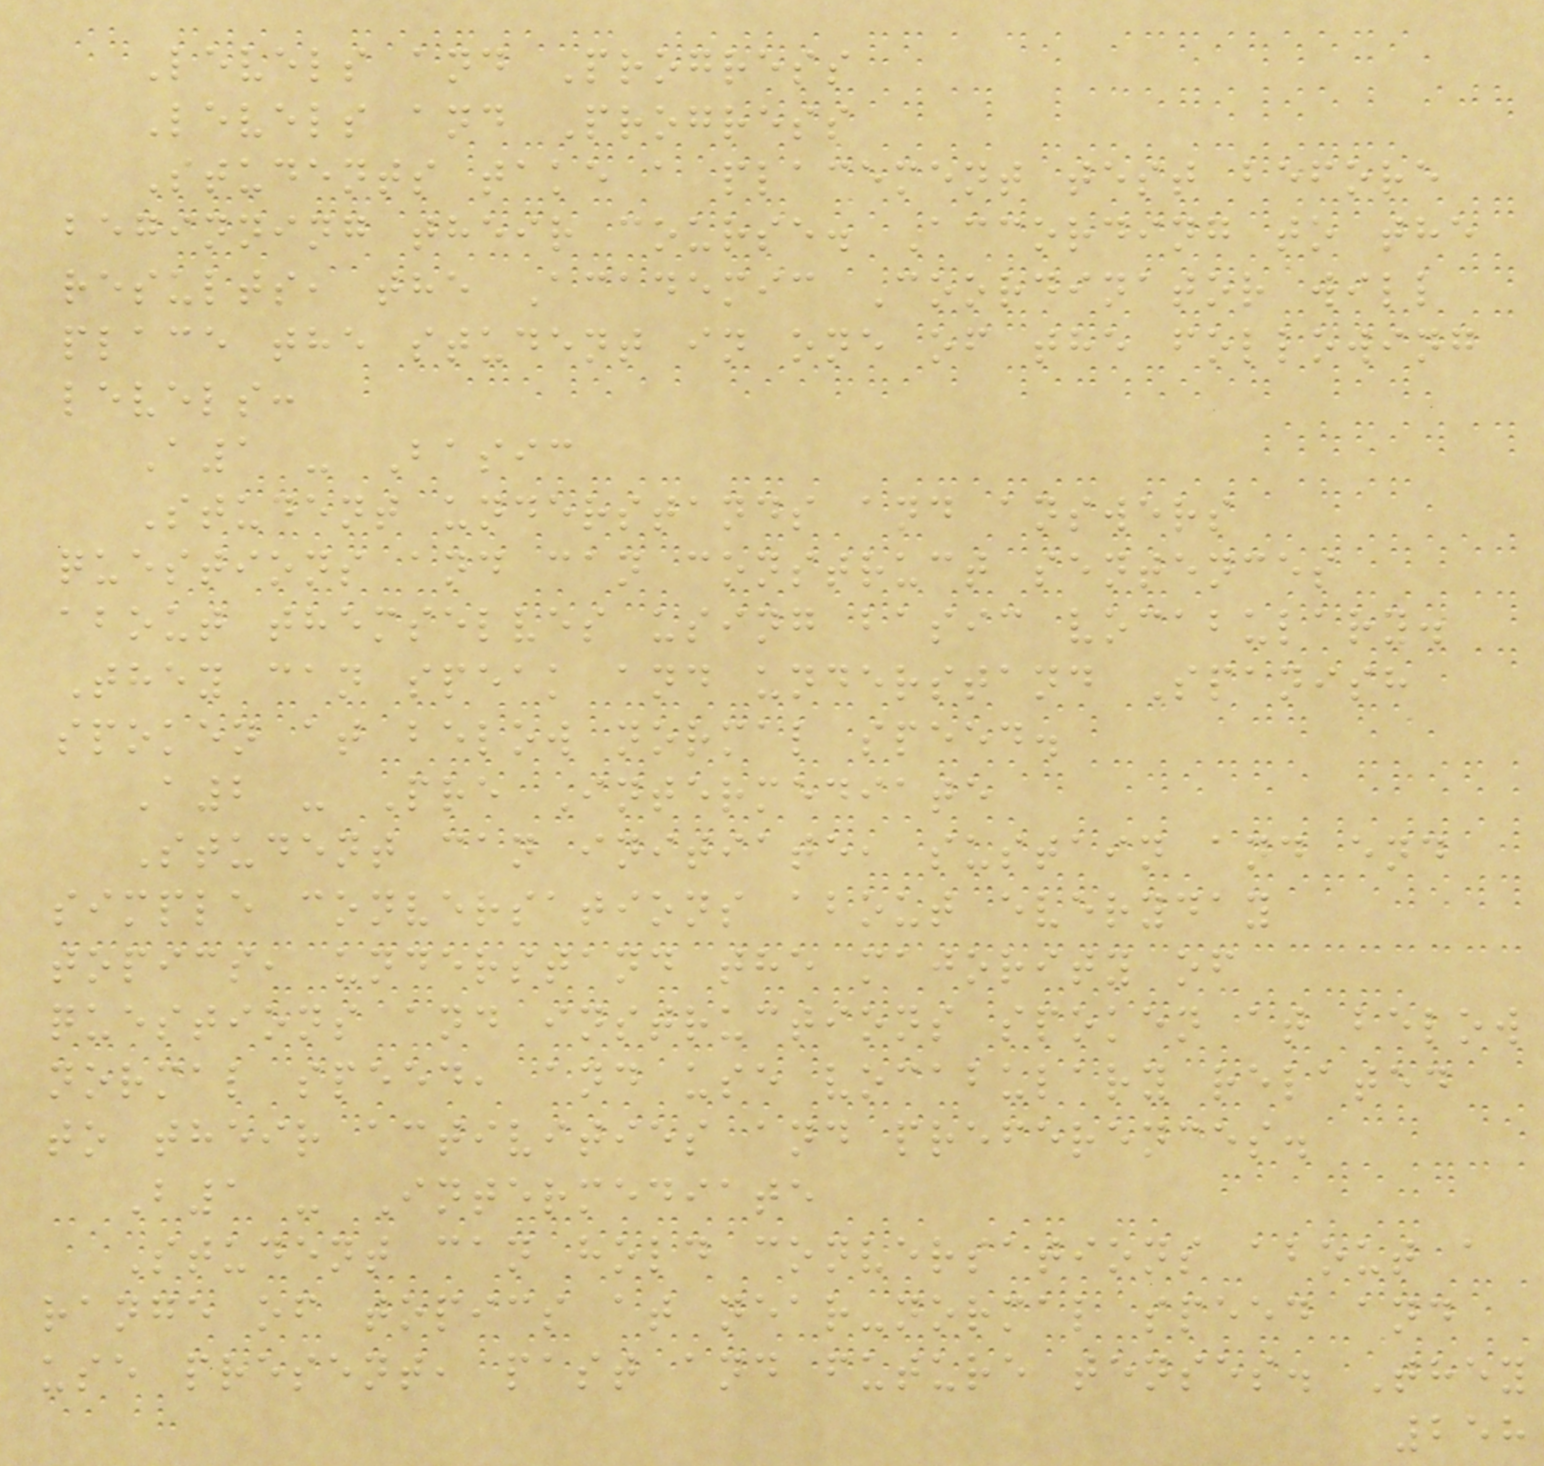Levels and Progress
Levels and Progress
Students take a placement test before
beginning their course. According to the
results, the Academic Coordinator will
place the student in one of the following
levels:
A1 - Basic
Student understands and answers
questions and can construct sentences
about themselves using basic vocabulary.
They can speak and understand Spanish
spoken at below normal speed.
A2 - Pre Intermediate
Student can initiate, sustain and end
simple conversations about everyday
topics, understand the majority of
questions and instructions spoken at below
normal speed, and use vocabulary related
to their activities and preferences.
B1 - Intermediate
Student can hold conversations about a
range of topics at near-normal speed and
use present, past and future tenses. They
258
